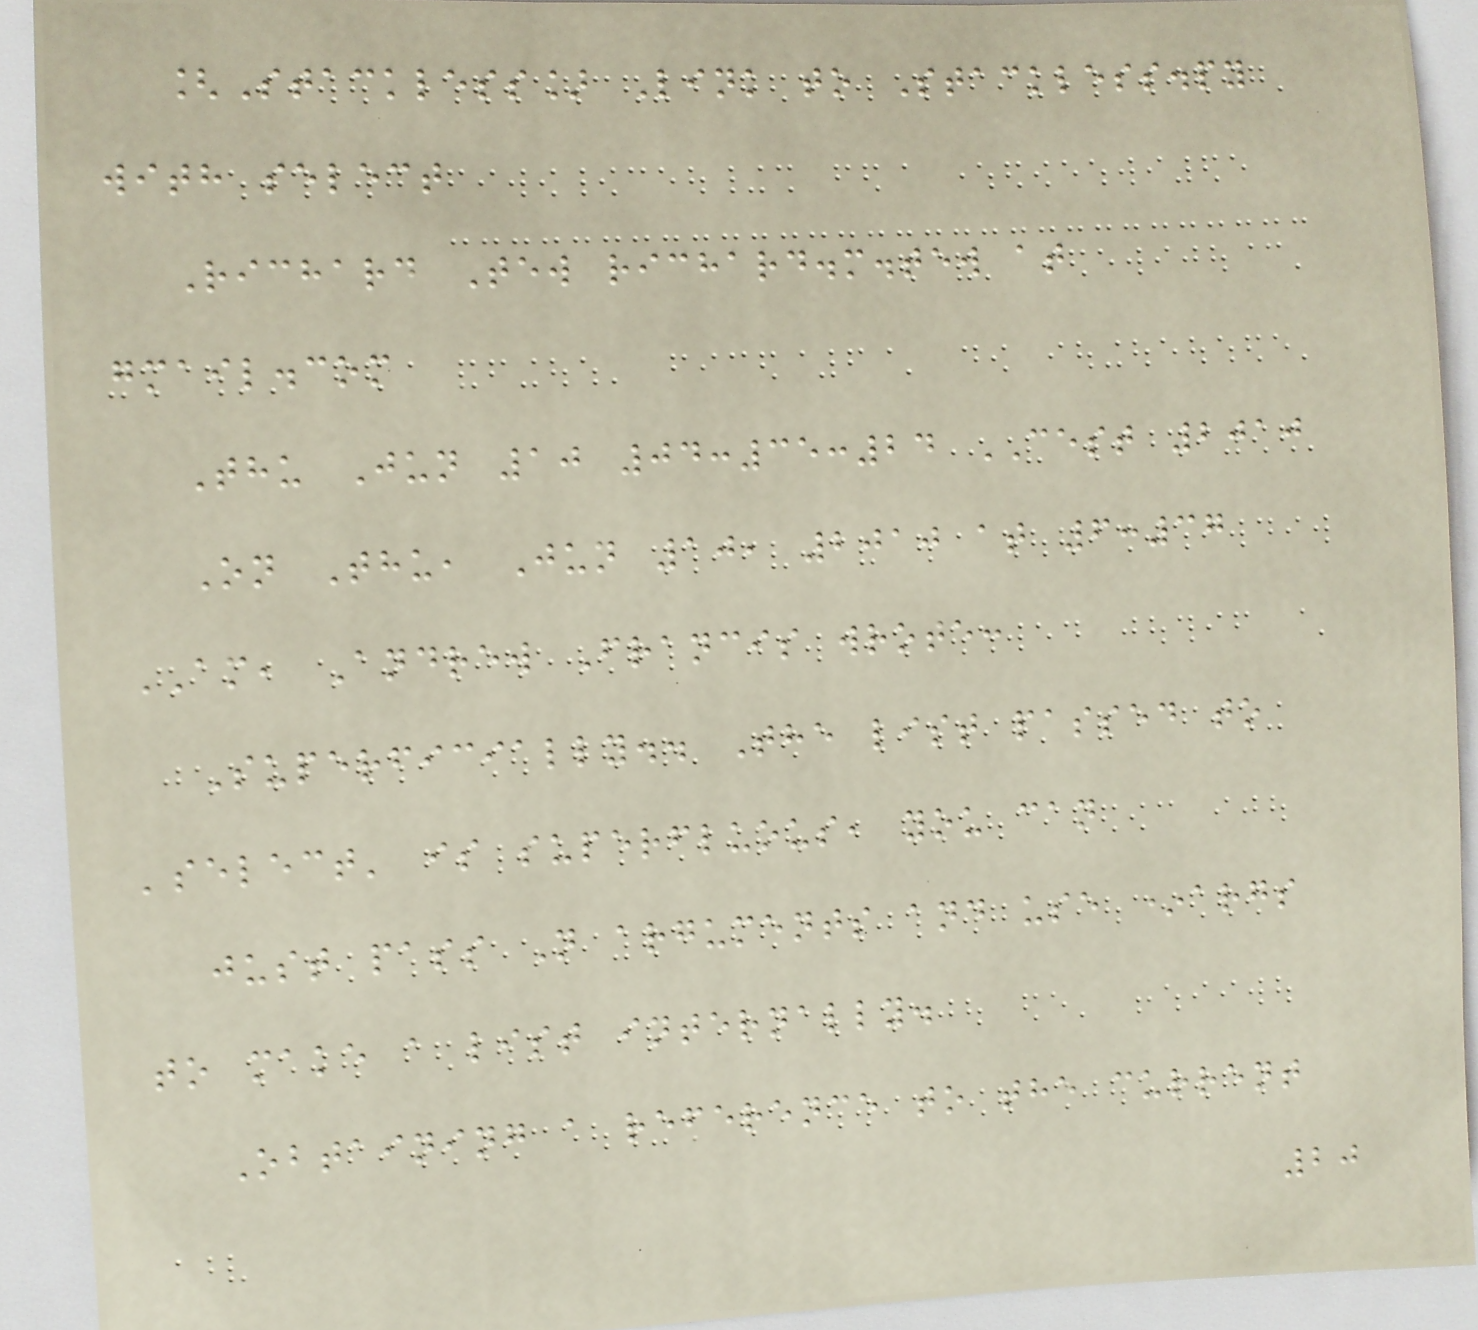[Stackless] Link to Stackless.py
with select
Richard Tew richard.m.tew at
gmail.com
Thu Jun 10 04:35:24 CEST 2010
On Thu, Jun 10, 2010 at 6:37
AM, Andrew Francis wrote:
Superficially.. The list passed to
'select' is superfluous, you can
just pass N arguments and use *args
to make a list internally.
Obtaining a reference to the current
20
